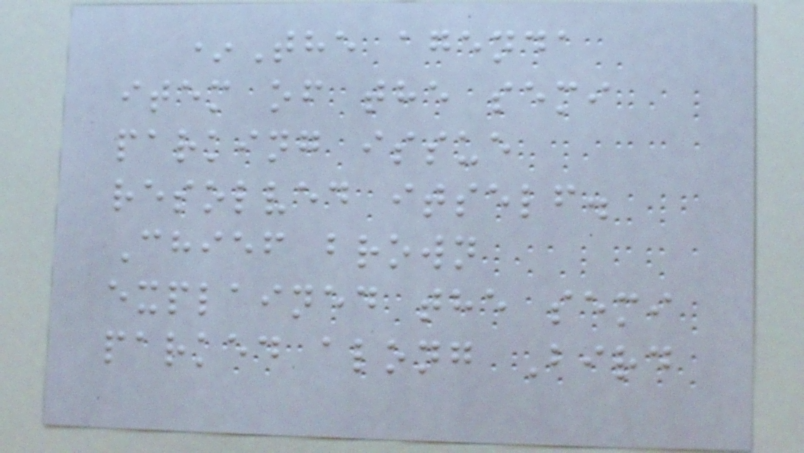*The agenda
item of the semi
parking issue
resolved itself.
Chief brown
explained the semi
parked along Bird
